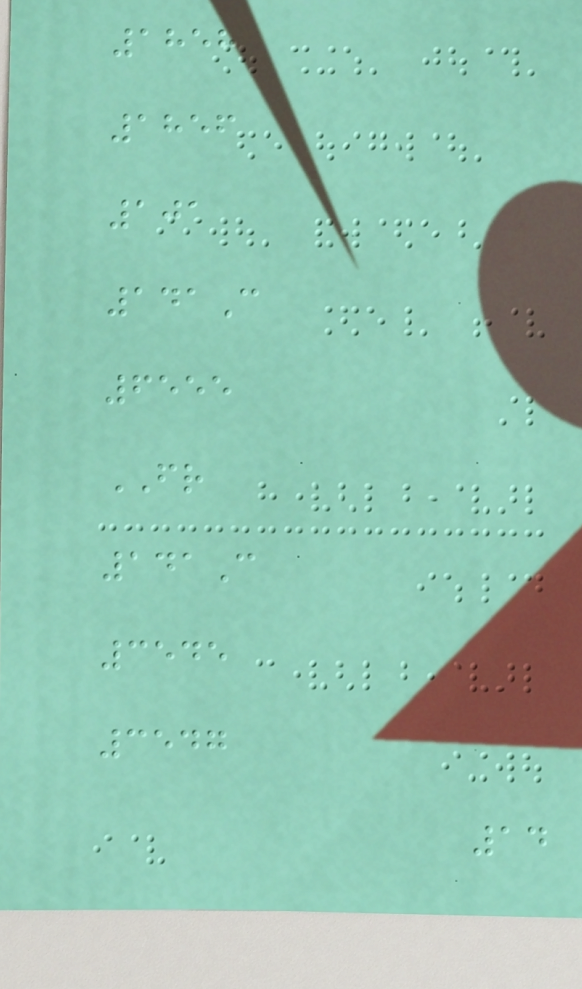1858
1856
101
141C
6555
FR
141C
3545
3547
14
